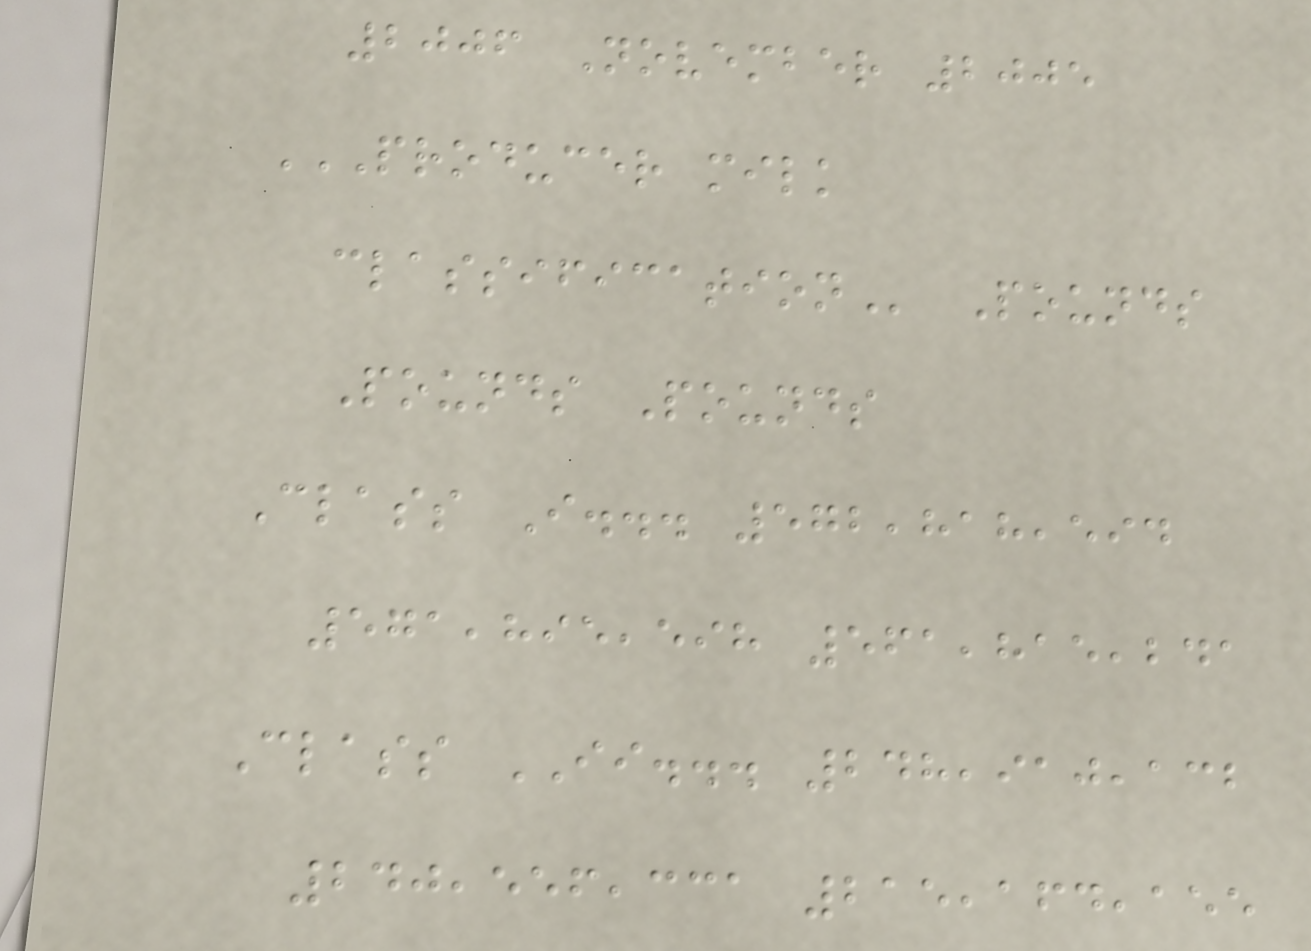2006 November 2005
PRODUCER MILK
CLASSIFICATION Pounds
Pounds Pounds
Class I... 572,818,594
571,895,598 561,815,241
Class II... 248,910,132
240,556,331 215,164,155
